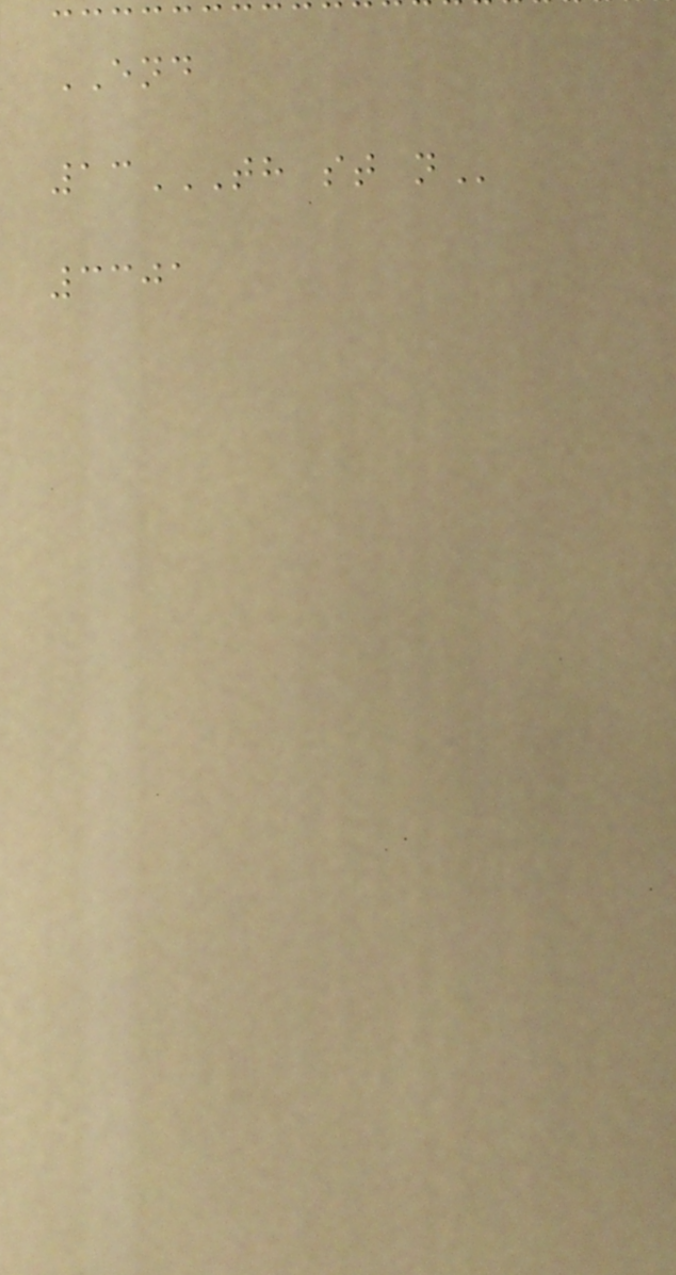END
13TH ST N
3301
